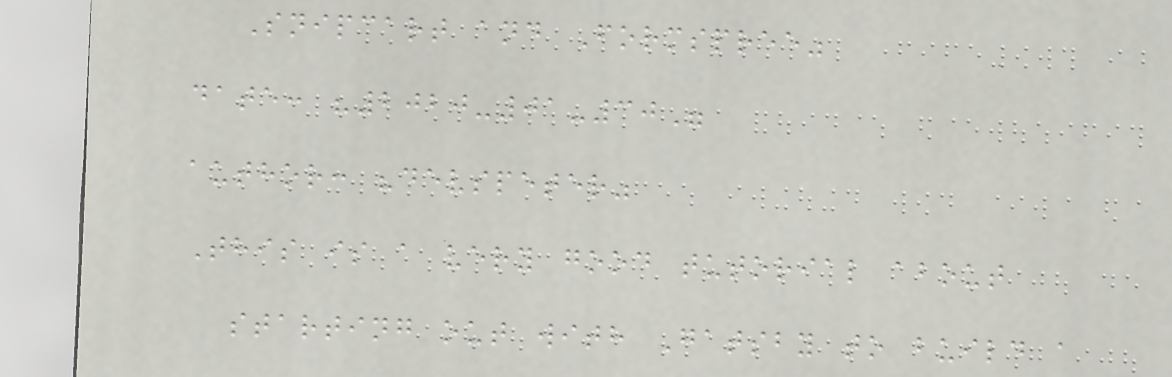Snipcart and Formspree"
date: "2020-01-30"
author: "devspeter"
This is a very good tutorial about
starting out with Gatsby to build a
